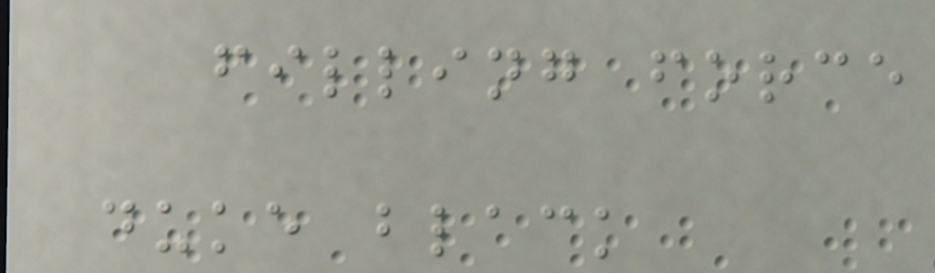filling force
duke black
